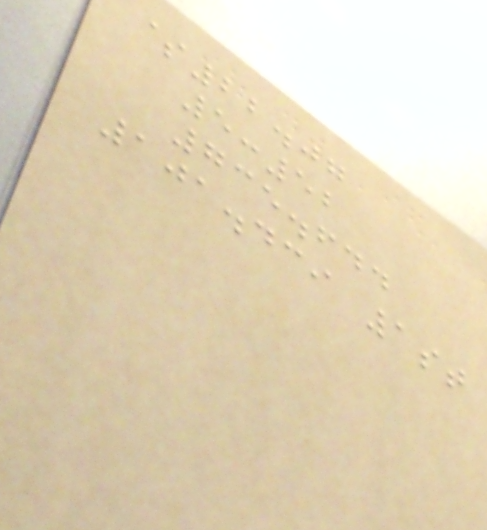$22.07
5:52
735.644
101.439 1st
